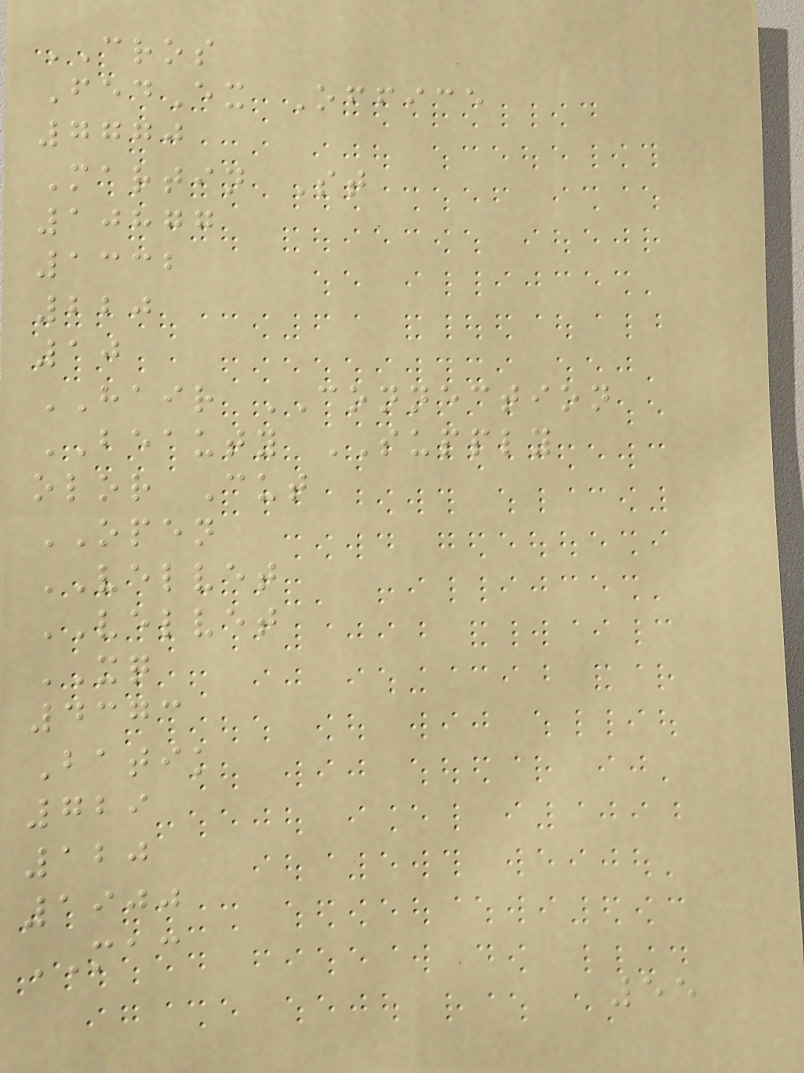CROS
FedEx Office
7770
Martin St
10877
1332
220
10
HAIR CONNECTION
BEAUTY SUPPLY
olor Cut
OPEN
VELVET
VELVET
XQ
4373
Batik
729
120
1900
MAC
55
